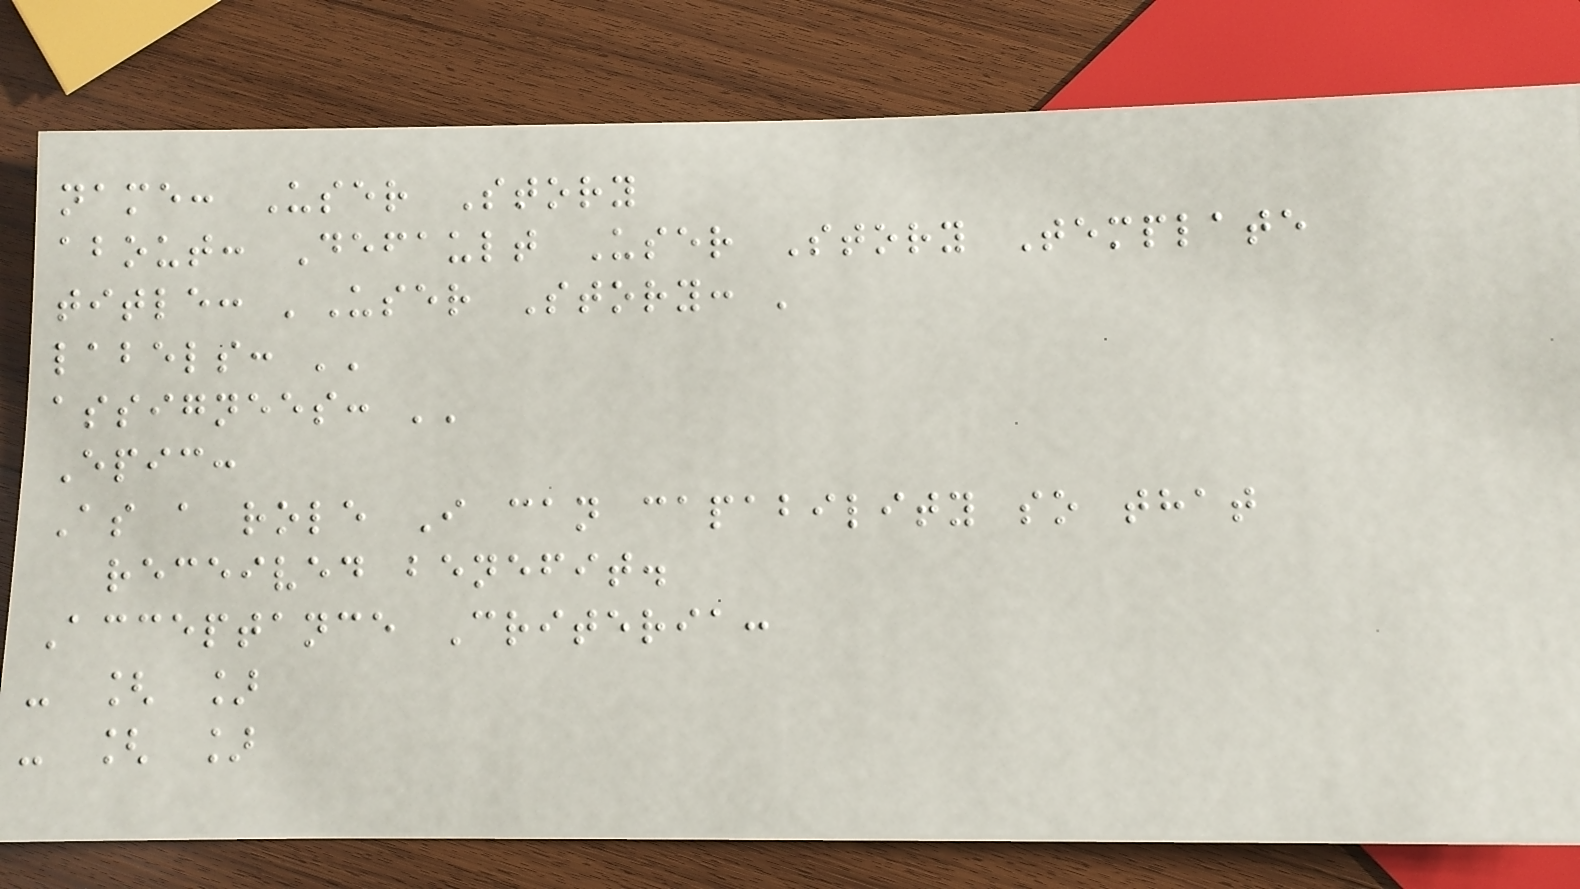name: User Story
about: Default User Story Template
title: 'User Story: '
labels: ''
assignees: ''
Epic:
As a role I can capability so that
received benefit.
Acceptance Criteria:
- [ ]
- [ ]
